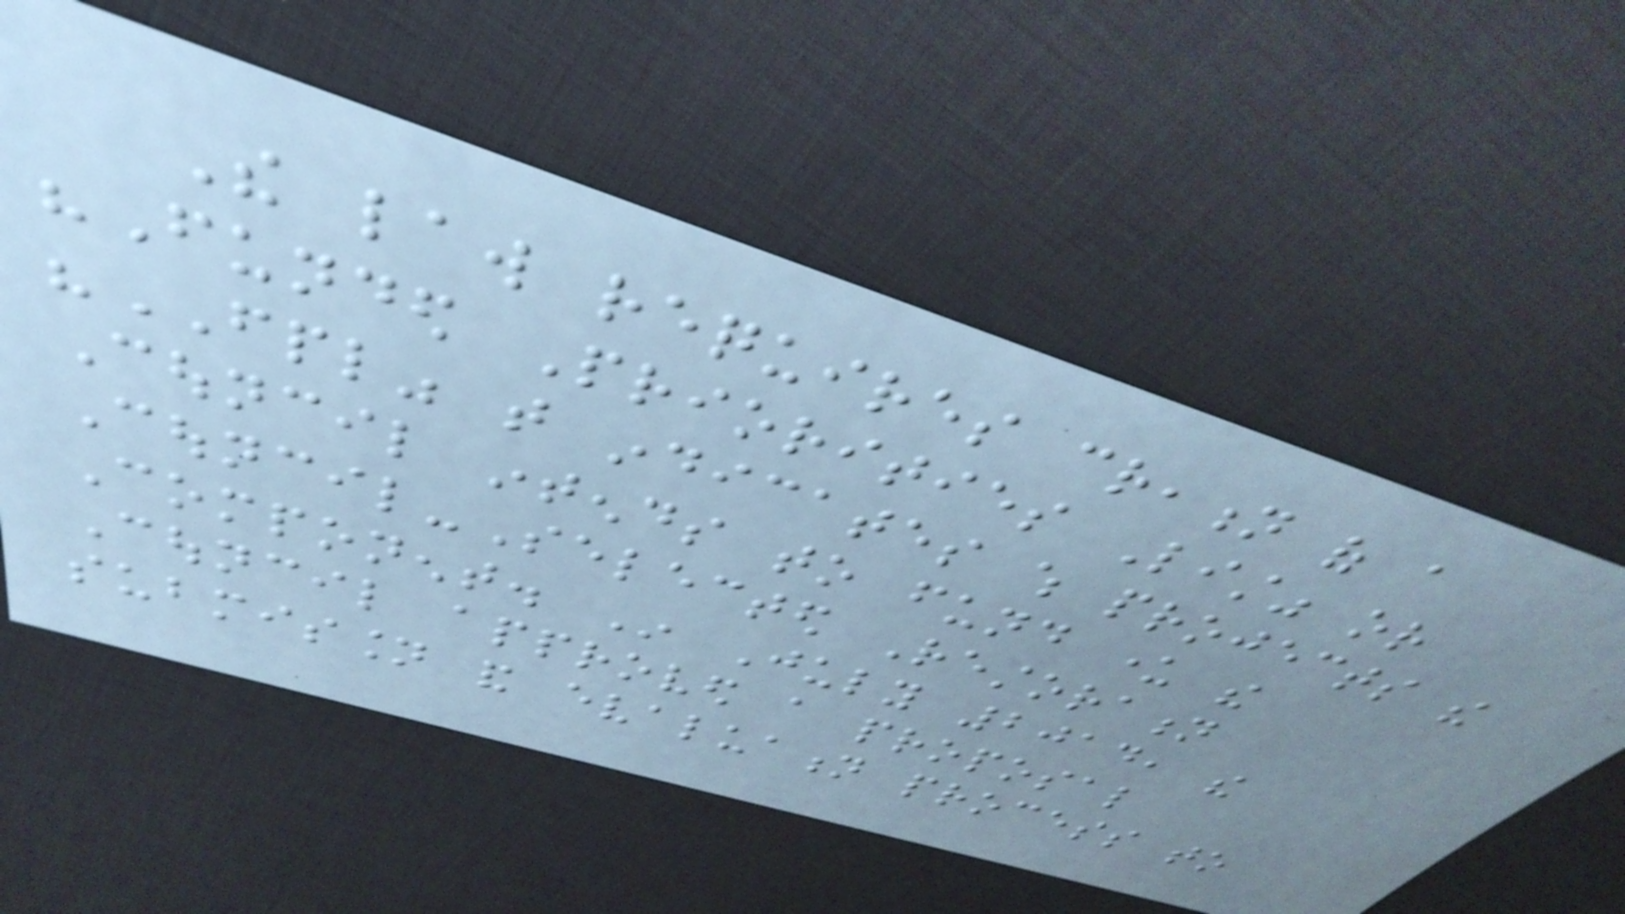The law requires creation of a
"Funded Priorities List" or
"FPL" that indicates which projects the
Council intends to fund under the
Council-Selected Restoration
Component. In July 2014, the
Council approved a proposal
submission and evaluation process to
